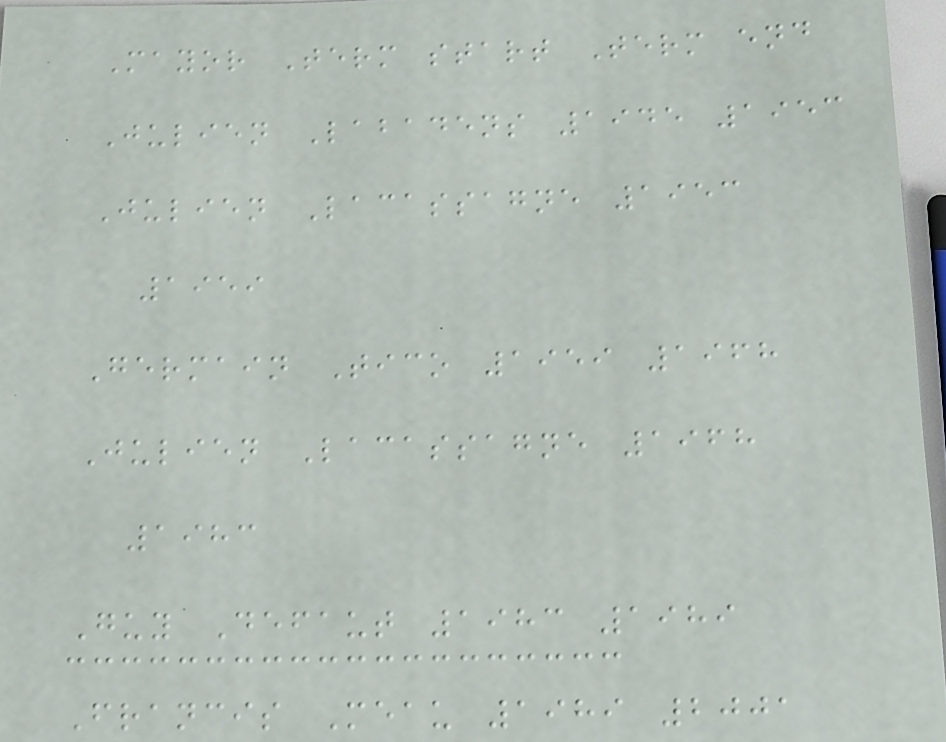Mayor Term start Term end
Julien Labadens 1945 1953
Julien Lacassagne 1953
1959
Germain Tico 1959 1968
Julien Lacassagne 1968
1983
Guy Defaut 1983 1989
Francis Meau 1989 2001
